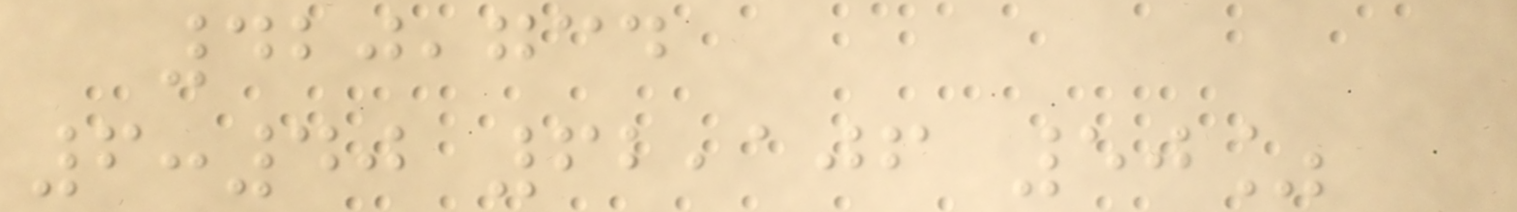420,734
6:40 62,106 50%
